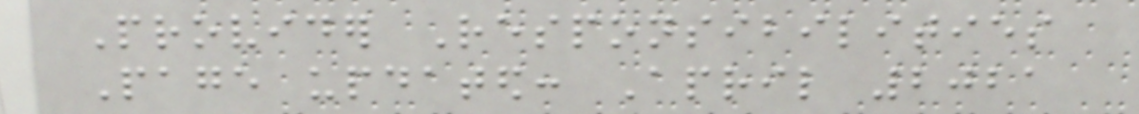Provider Responsibilities
Page updated: April 2021
